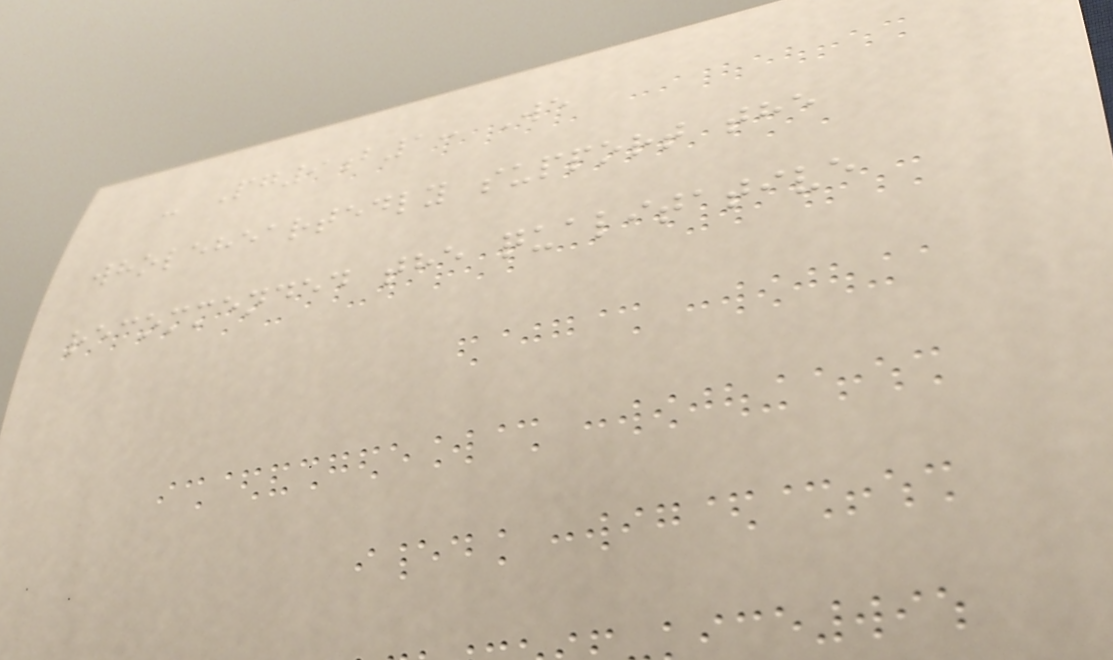- Pg9b1: We
wholeheartedly support the
recommended the qualitative
